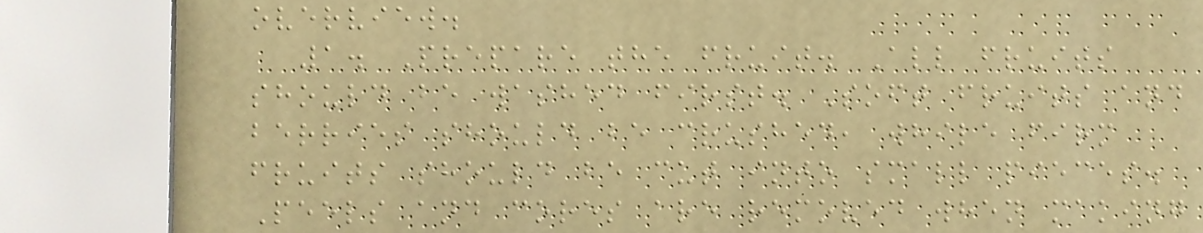overview.
1. Prepare the fruit. All fruits
should be washed first. Soft fruits and
berries should be crushed, while firm
fruits should be cut into small pieces.
Peels and cores are removed when making
